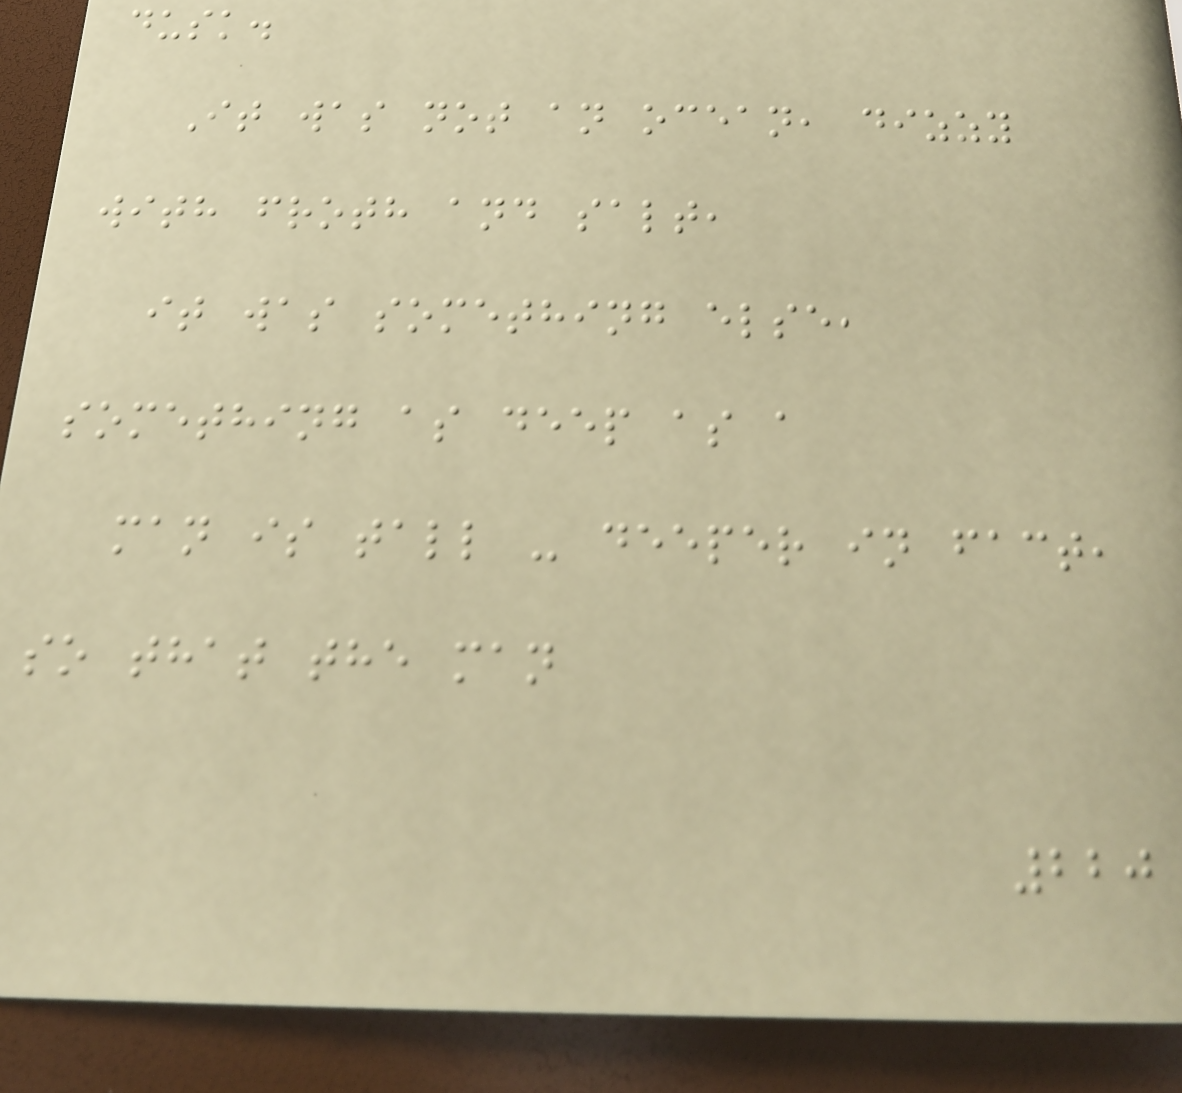dusk.
It was not an ocean, dizzy
with froth and salt,
it was something else,
something as deep as a
man is tall - deeper in fact,
so that the man
220
